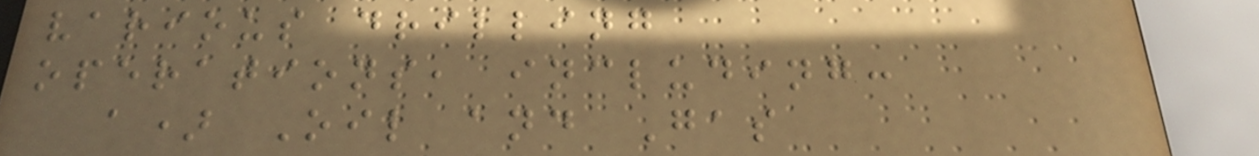various drilling
operations, including:
a) Oil and Gas
